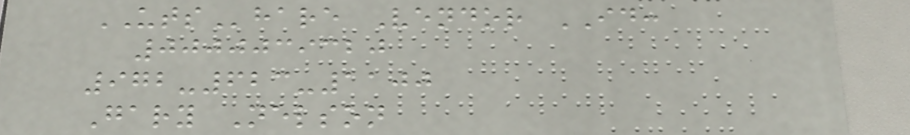UTShare Vendor ID:
0000039320
972-623-1100
Gary Nelson
